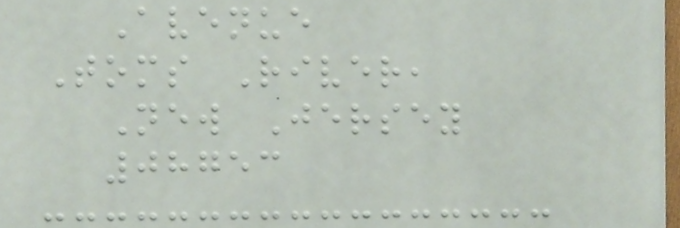Avenue
Toms River,
New Jersey
08753
